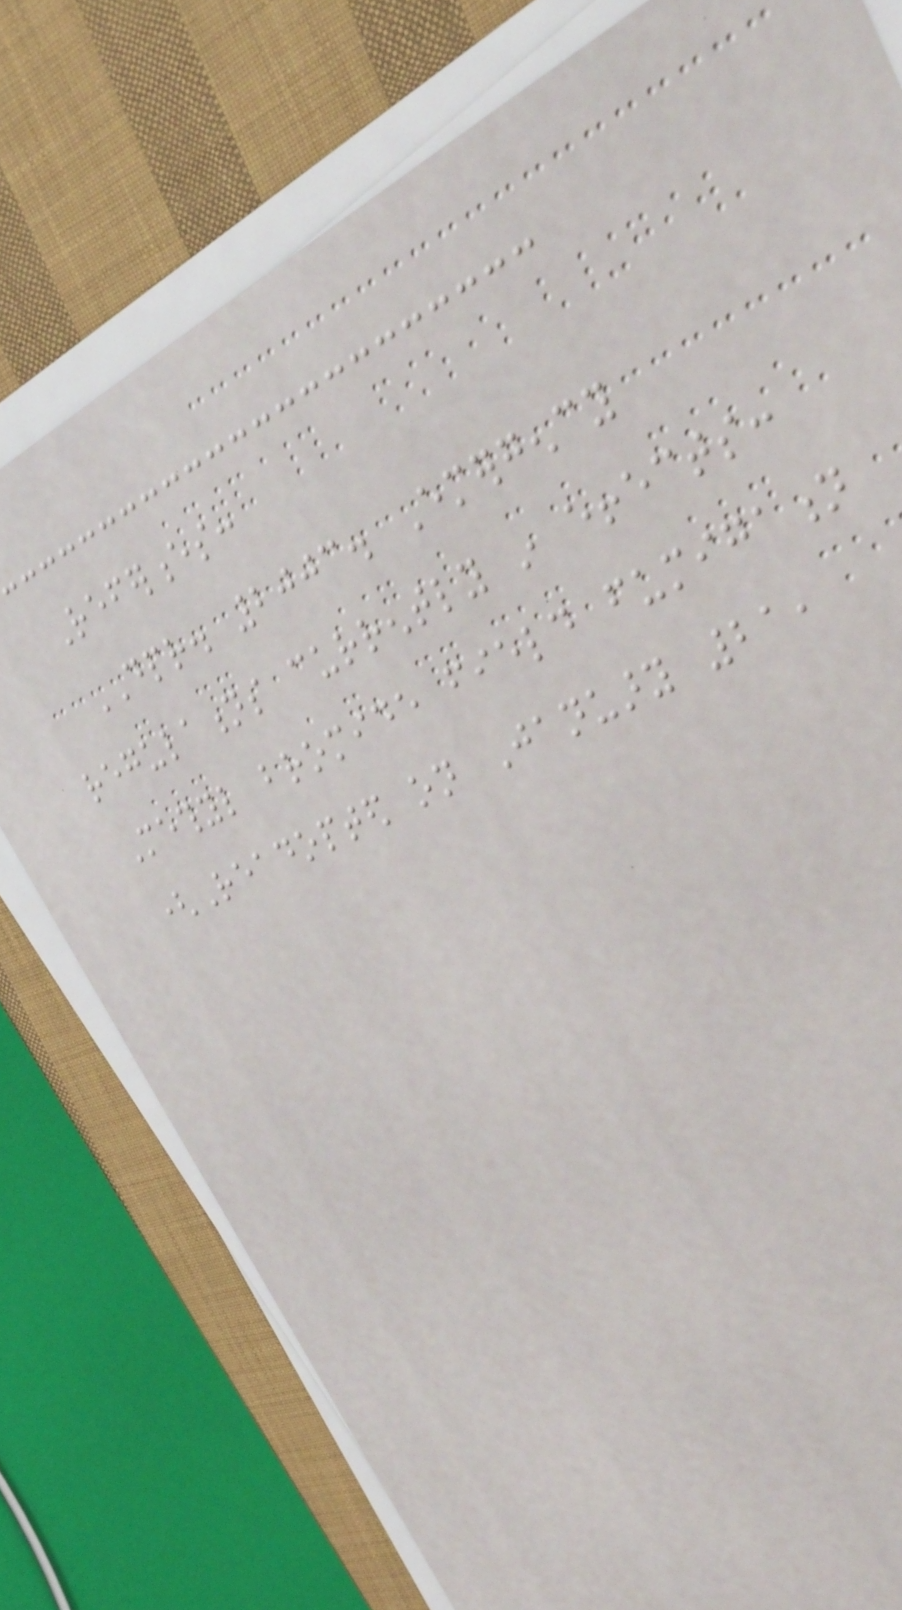References:
DPR. 2003. Emergency
regulations currently in effects:
Methyl bromide field fumigation
(Readopted on January 21,
